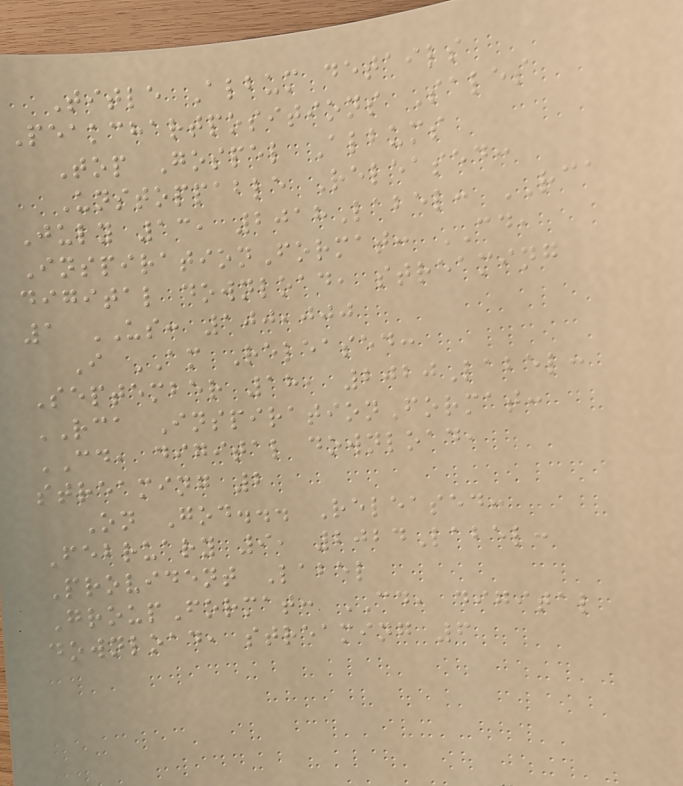Title Album details
Peakchartpositions Sales
Top Gospel Albums
Unstoppable Released:
July 13, 2018Label: RCA
InspirationFormat: CD,
digital download, streaming
1 US: 100,000
I AM Released:
September 18, 2020Label:
RCA InspirationFormat:
CD, digital download,
streaming 2
On God... Released:
February 9, 2024Label:
Provident Label
GroupFormat: CD, digital
download, streaming 6
